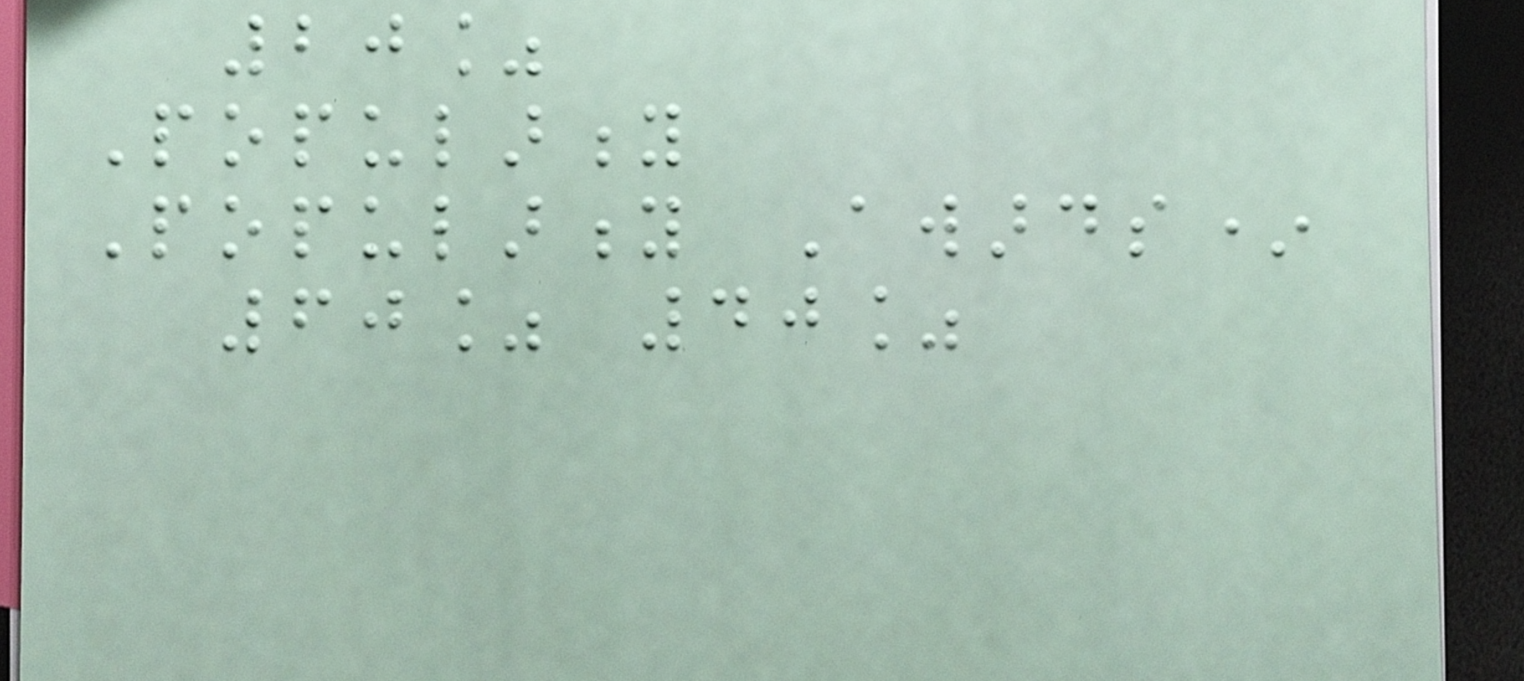20%
Popularity
Popularity Awards*
60% 40%
